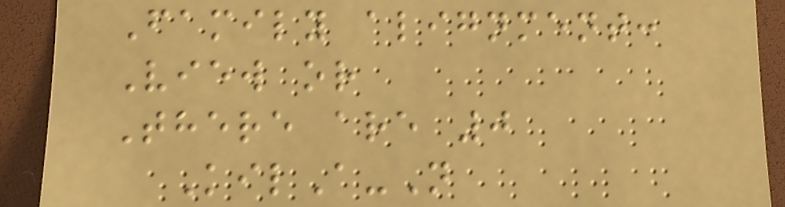Family alignment:
View or
There are 0
KilA-N
